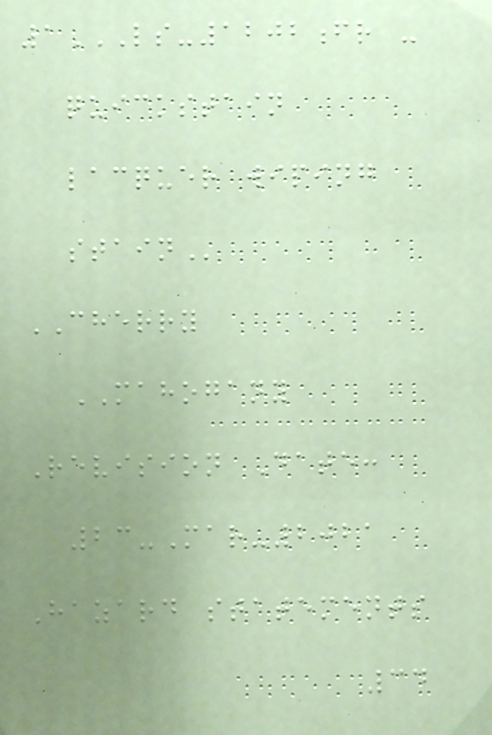1LS-1202FR -
QUICKSTAIN
LACQUER WIPING
STAIN
CHERRY
MAHOGANY
Revision Date:
23-Mar-2021
Hazard statements
34
